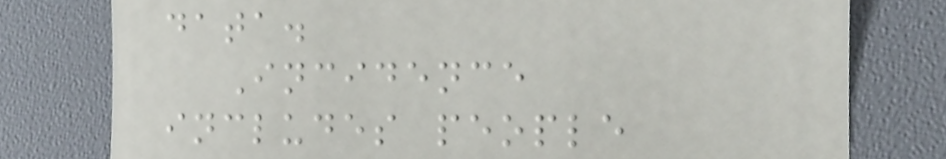data.
Incidence
includes people
